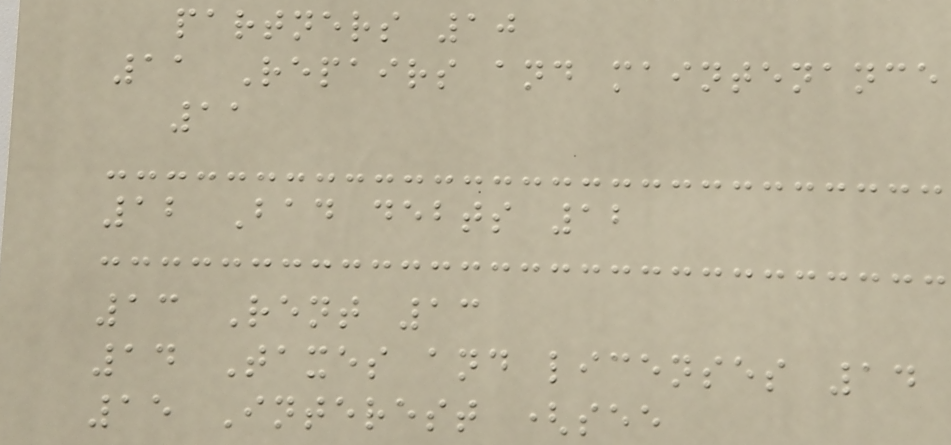partners 10
11 Repairs and maintenance
11
12 Bad debts 12
13 Rent 13
14 Taxes and licenses 14
15 Interest (see
